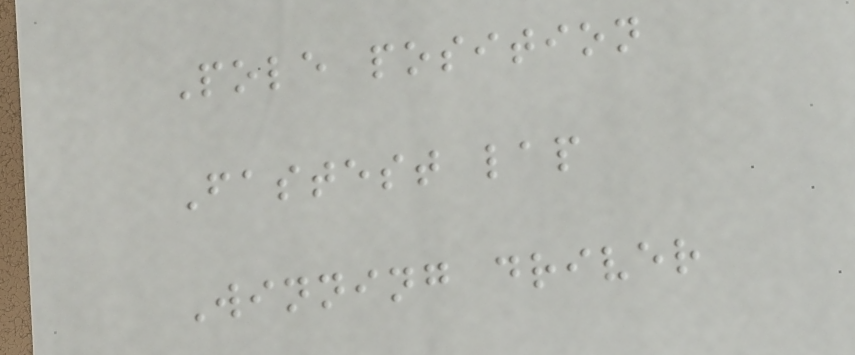Pole position
Fastest lap
Winning driver
